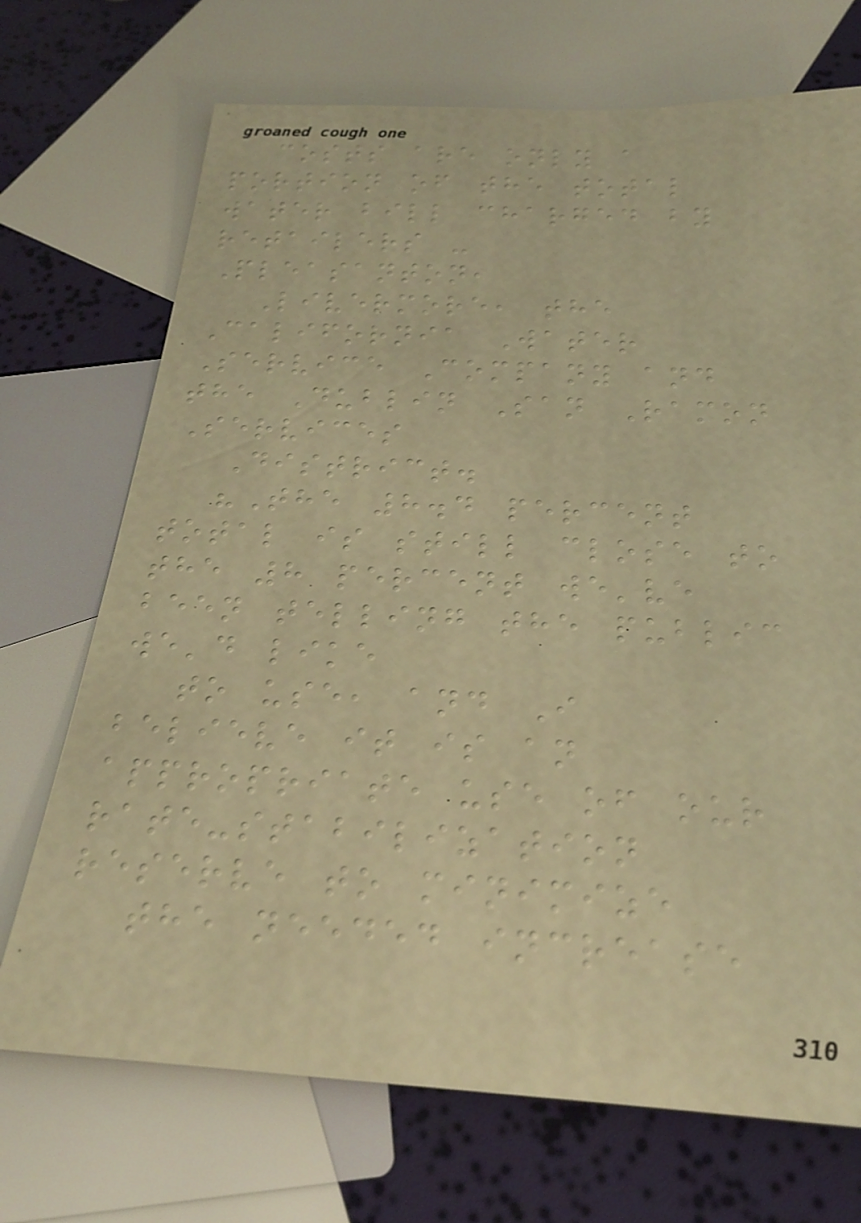costs are only a
portion of the total
water bill charged by
retailers -
Pleasanton,
Livermore, the
California Water
Service Company and
the Dublin San Ramon
Services
District.
"The 8.4 percent
total is still close to
the 8 percent we've
been telling the public
we'd like
to use, and I
believe it is an
appropriate use of our
rate-stabilization
reserve to minimize
the needed increase
